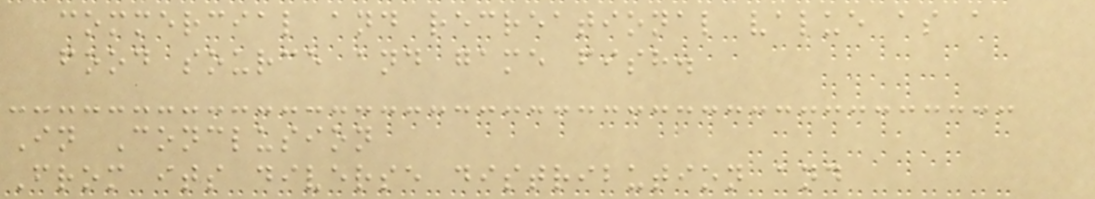commercial and recreational value as a
food source and game fish.
In Conclusion
From its diverse distribution and
